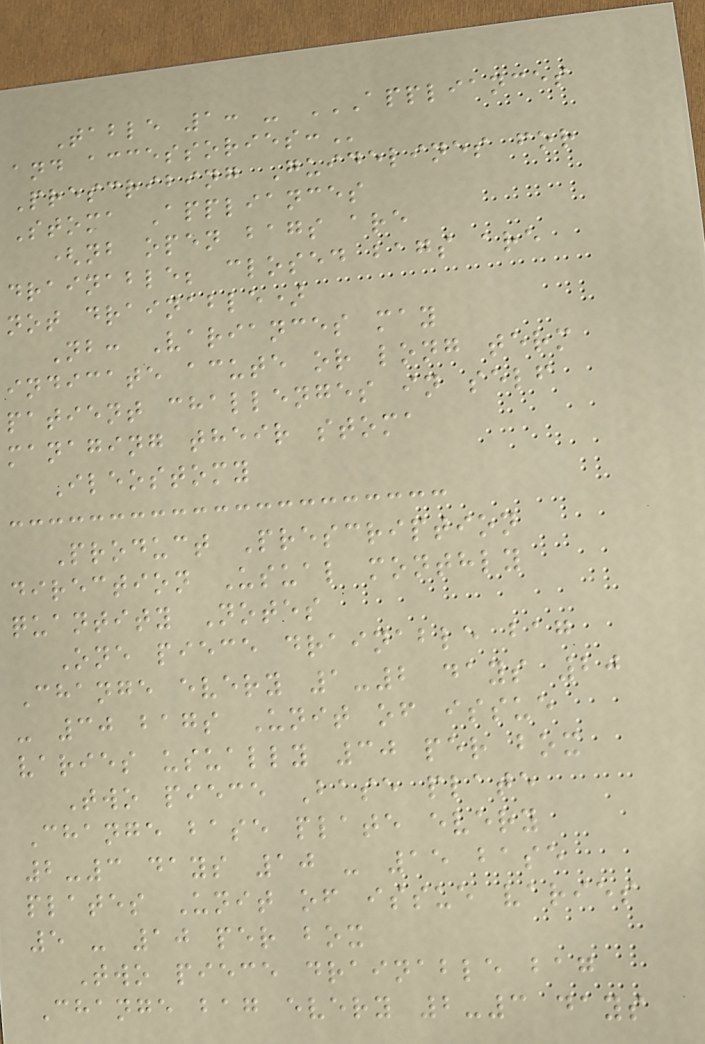Table 1: - APPLIANCES
AND ACCESSORIES:
Prescribing Guidelines for
Stoma Appliances
(nb open bags are
drainable; closed bags are
not drainable)
Nb: Variances may
indicate acute or long term
patient challenges in self
managing their stoma
Ileostomy
Product Prescription
direction Usual monthly
quantity Notes
One piece drainable bag
Change every 1-2 days 20
- 30 bags Unit of issue
varies usually 30 per box
Two piece Base plate
Change base plate every
2-3 days 10 - 15 base
plates Unit of issue varies
5 - 10 per box
Two piece drainable bag
Change bag every 2-3 days
